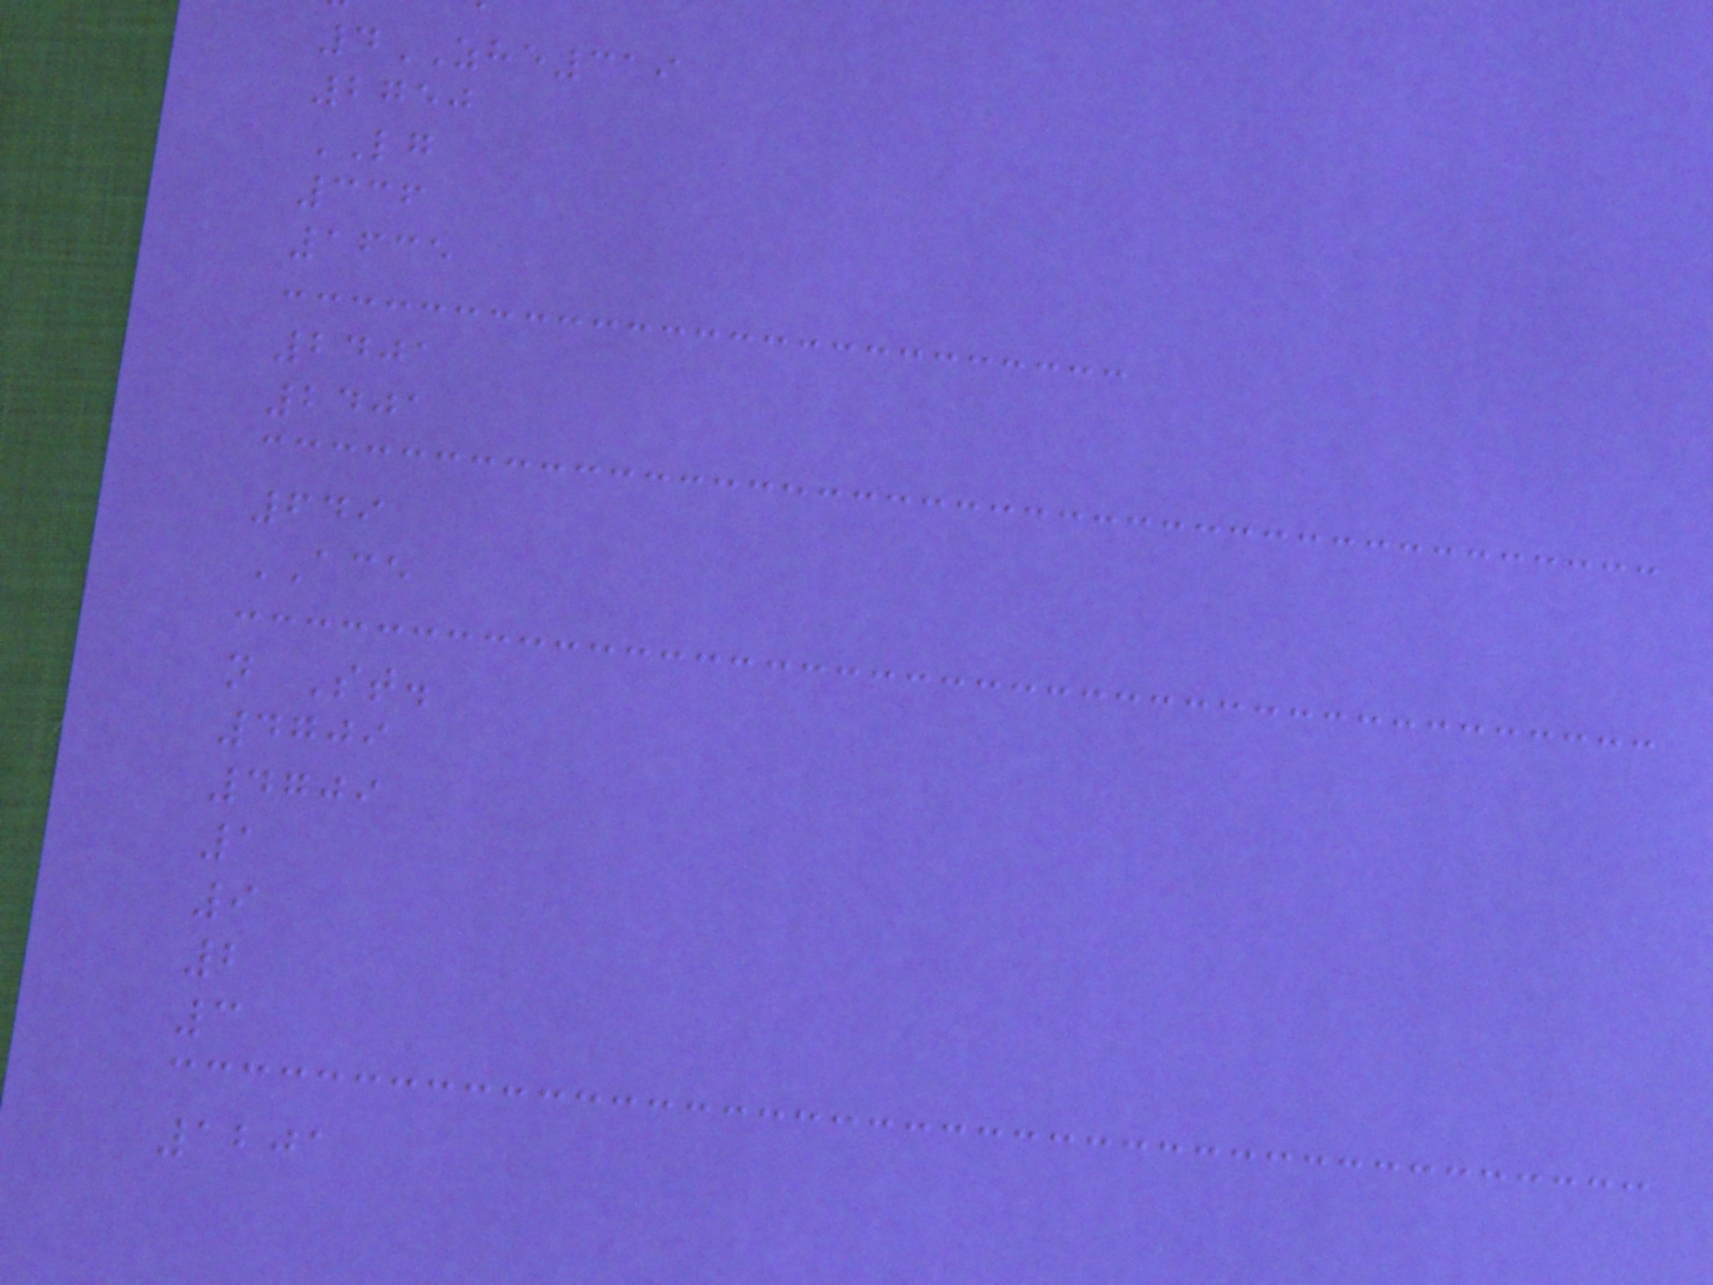4ZHE319
2750
LG
336
1635
2401
2401
649
ACE
n St.
4709
4709
1
9
2
3
1201
